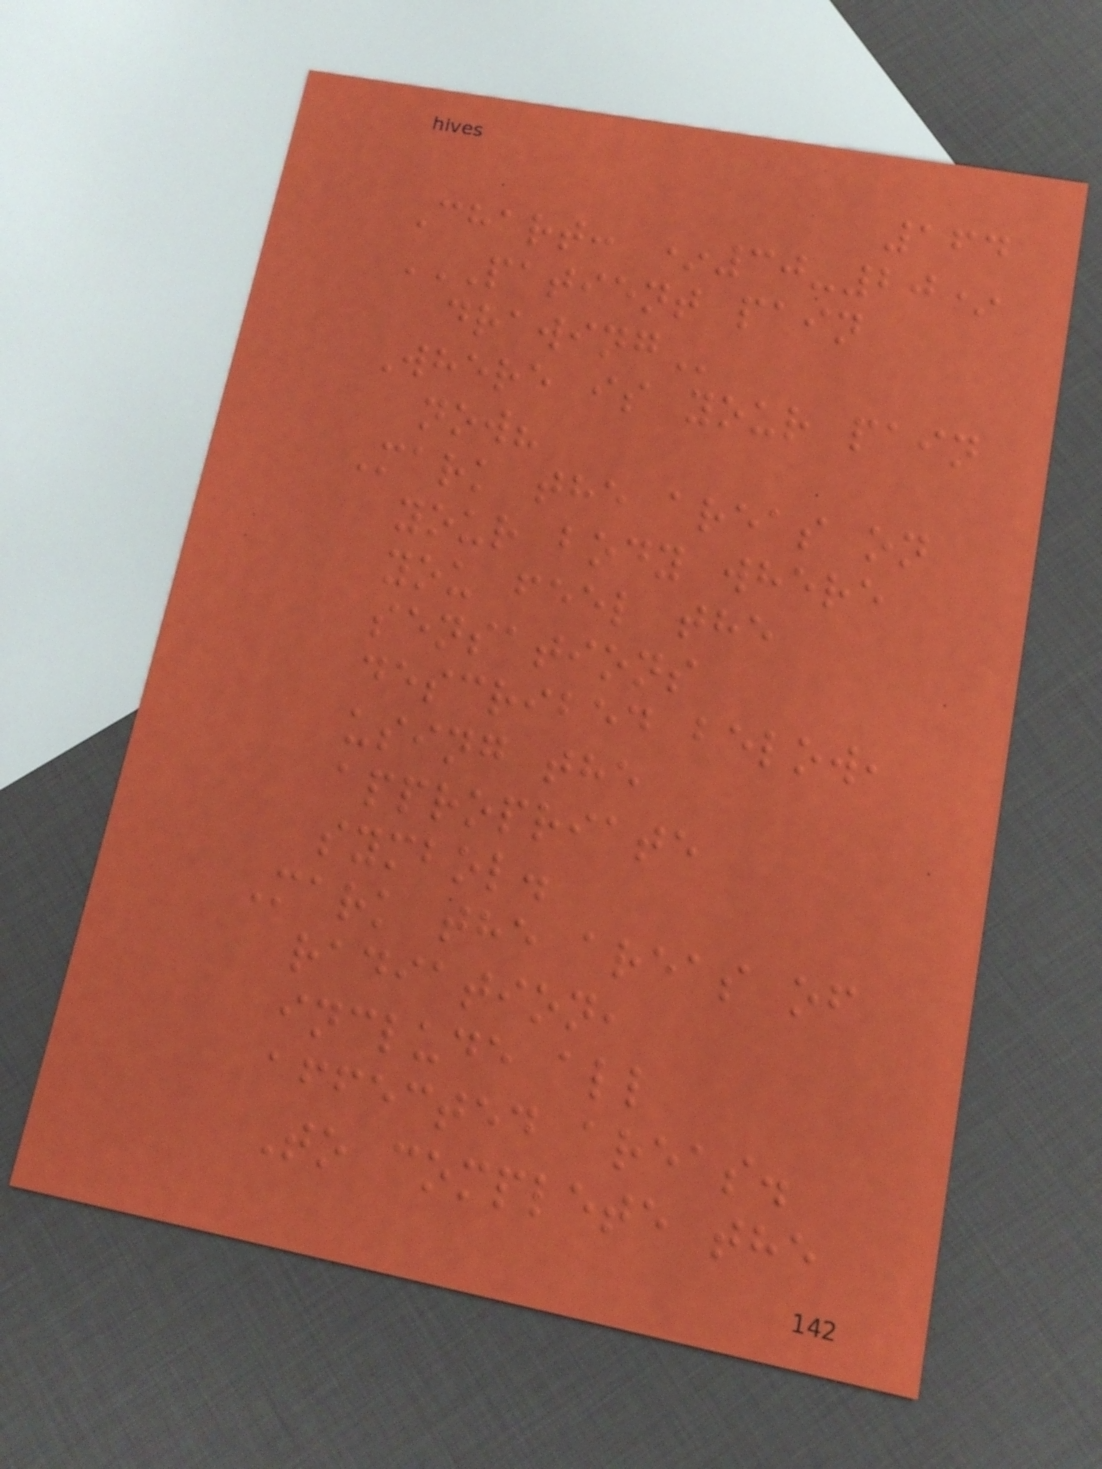164
Chart: *30-20*
PATIENT PAIN
DRAWING
Where is your pain
now?
Mark the areas on
your body where
you feel the
sensations
described below,
using the
appropriate
symbol.
Mark the areas of
radiation,
include all
affected areas.
To complete the
